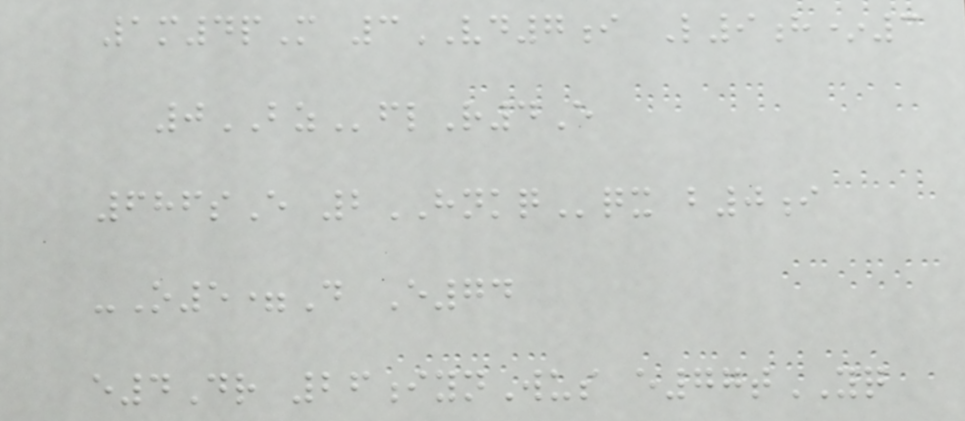1m4pM 3VD7i L9h*3
0BZflR4E
686sE 2HNKQqx b0i
-O5=D E74
e4Dr 26iynWus e77tYQ
